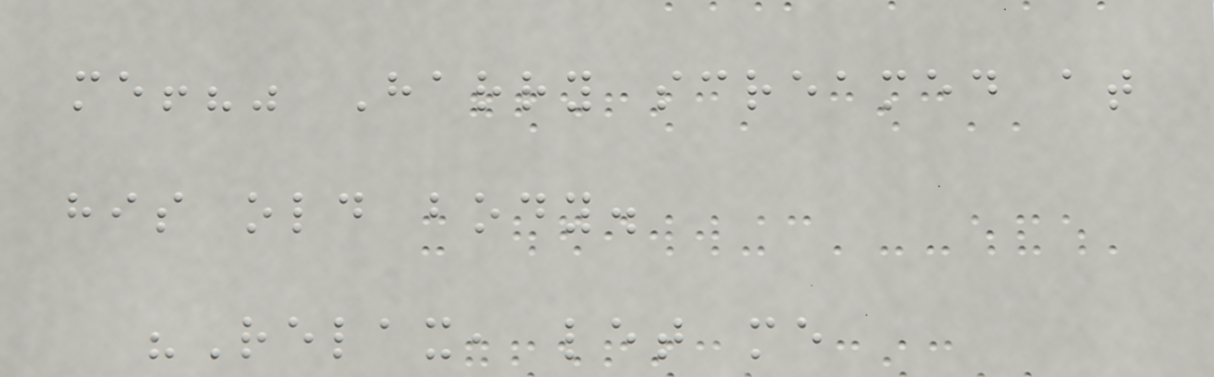me!?" Harry screamed at
his old body.
"Relax, let me
